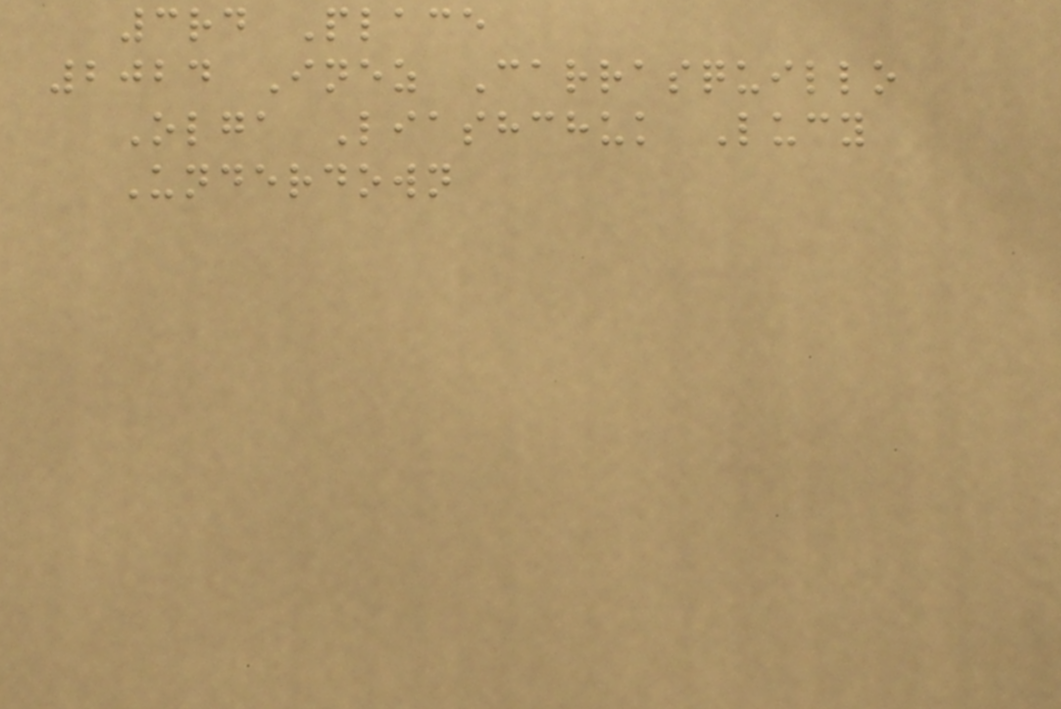3rd Place
2024 Inez Carrasquillo
Olga Liashchuk Lucy
Underdown
